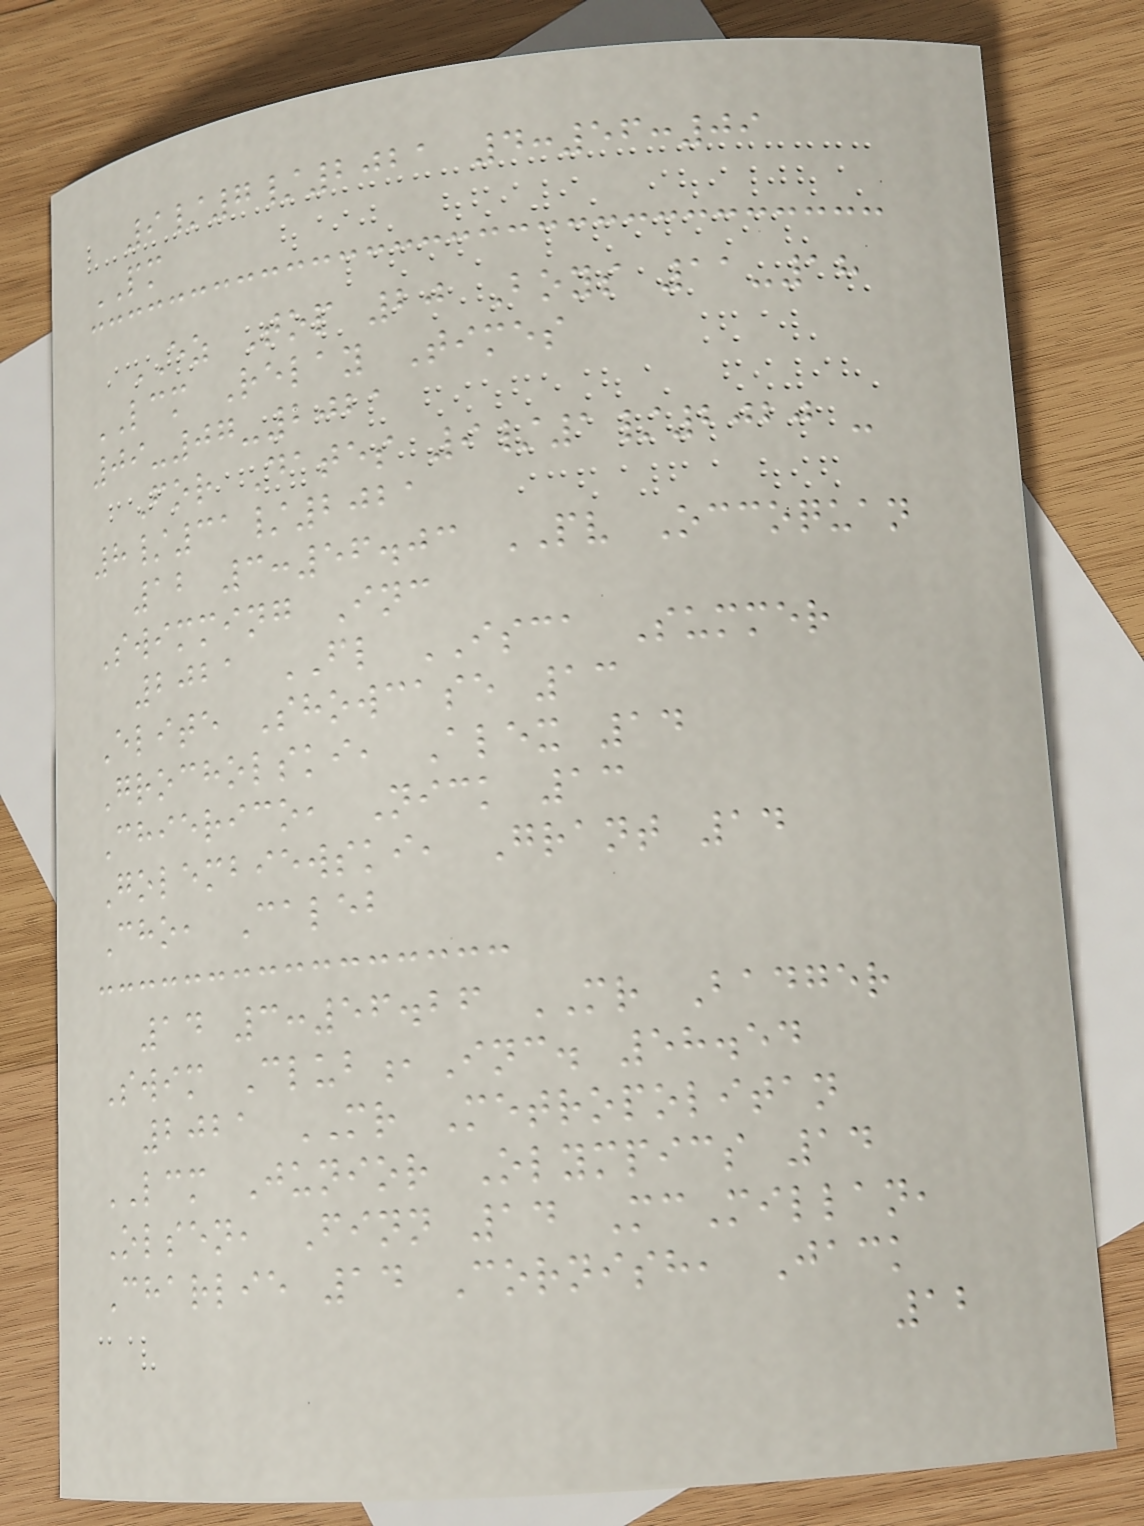9/7/2021 4:56:09
PM
EZ Top 20 Boys 11-18
LCM Relay Times
09-07-2021
For Dates 9/1/2020 -
8/31/2021
12 3:56.03 PV Occoquan
Swimming Inc
2021 FL ISCA Summer
Elite Showcase 13
Grocholski, Alex 14
Chierico, Nick 13
Golembiewski, Grant 14
Cho, Caleb
14 3:56.26 MR Badger
Swim Club,Inc. 58.54
2021 MR Metropolitan
LCM Junior Olympics 14
Olsen, Finn 14 McMillan,
Charlie 14 Cornish, Jack
12
